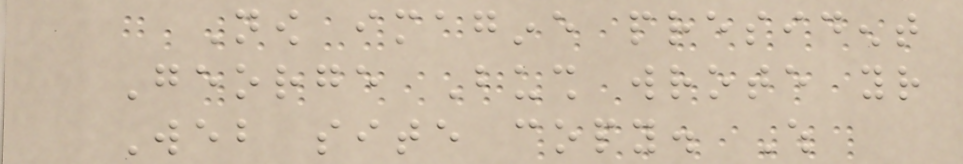Now imagine president
George Bush wrote your
Web site copy. Which
